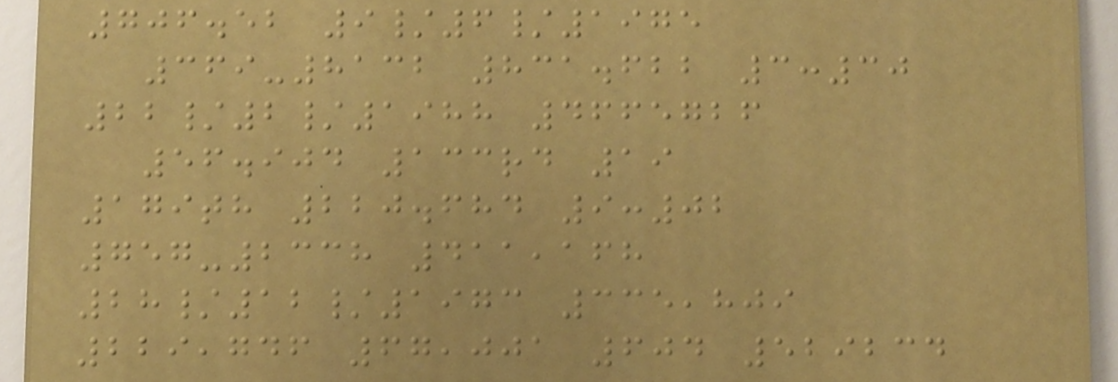706.52 9/6/1975
369-8132 831.622 3:30
22/2/1988 4665726
56.904 133rd 19
179th 220.684 9:02
757-2338 411,168
28/12/1973 335,809
229,746 67,001 604 529234
